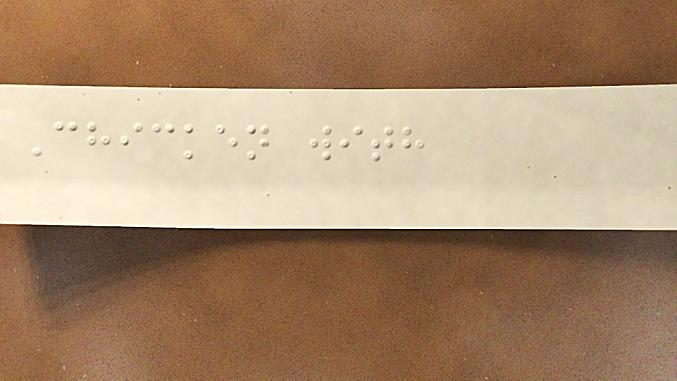Chicken with
